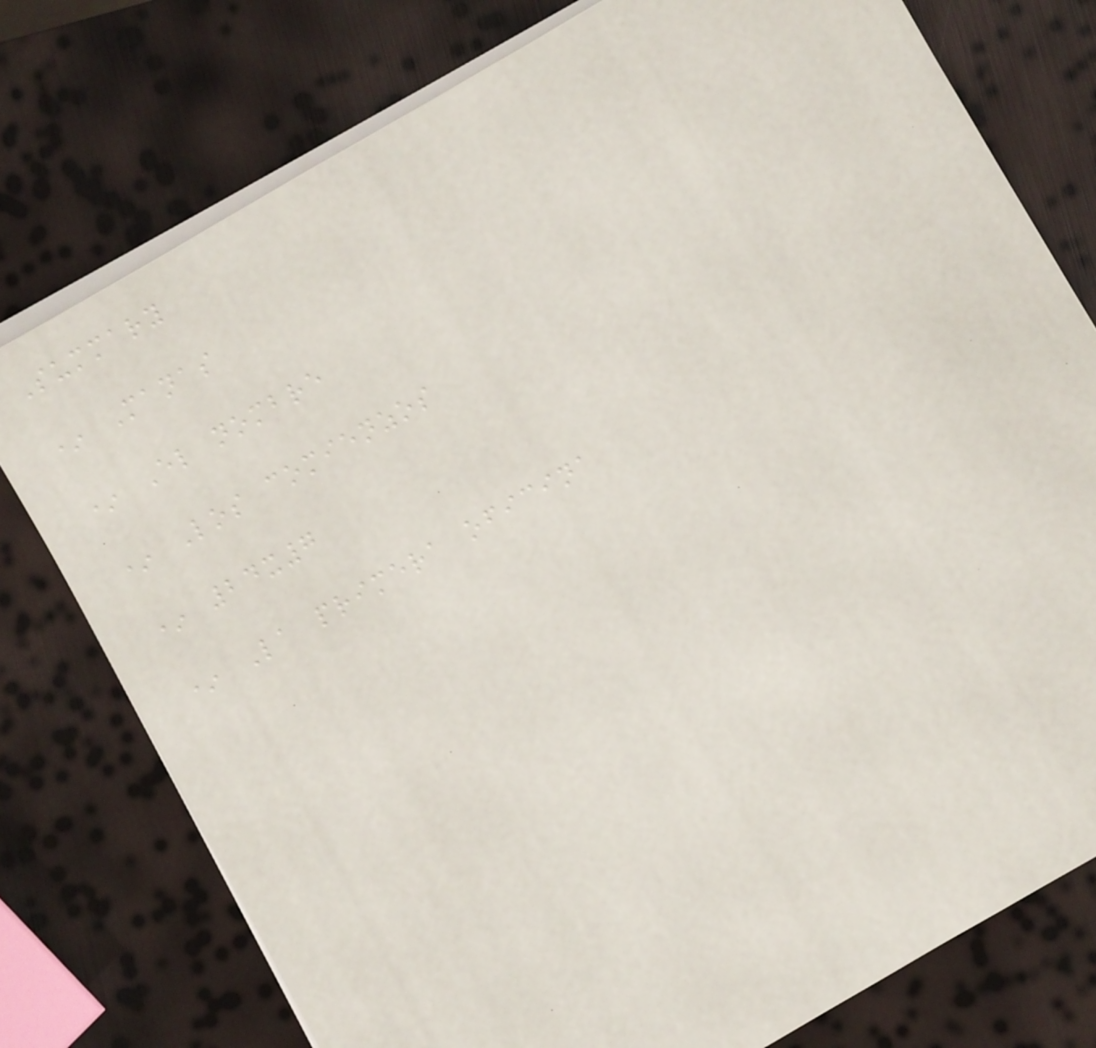Summary
* Manas
* El nombre
* Los comienzos
* 24x7
* La primera oficina
